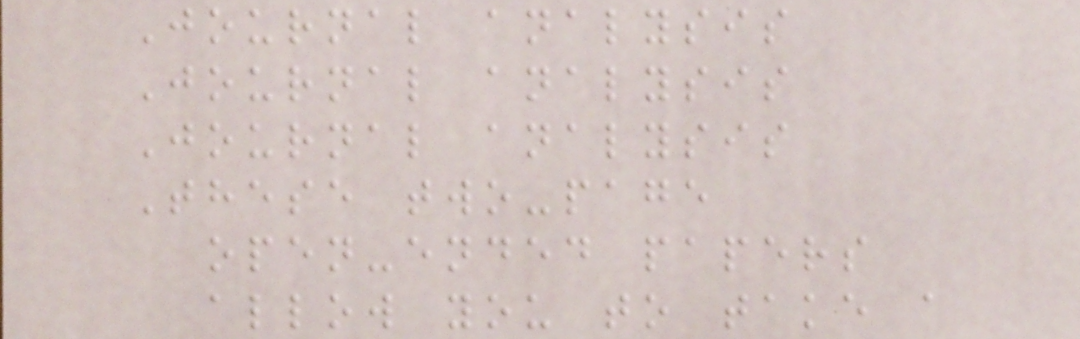Journal analysis
Journal analysis
Journal analysis
These two-page
open-ended papers
allow you to take a
